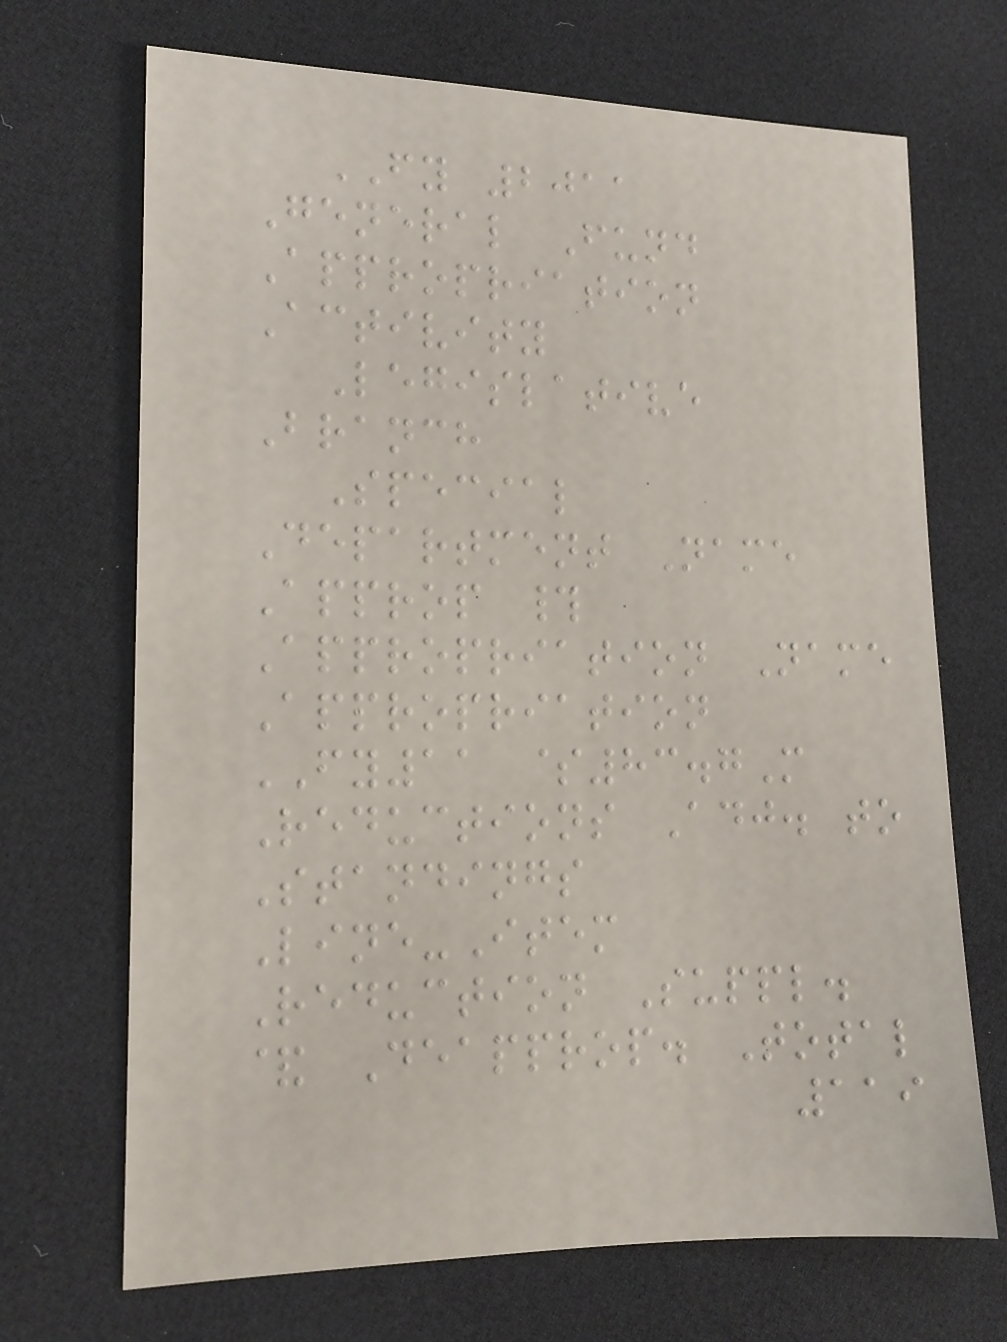FY 2011
General Fund
Appropriation
Activity
Legislative
Branch
Special
Department Name
Approp #
Appropriation Name
Appropriation
FY11 $83.7M
Reductions Adj. to
Standings
Line-Item
Reduction Suppl.
& Deapprop. Total
119
